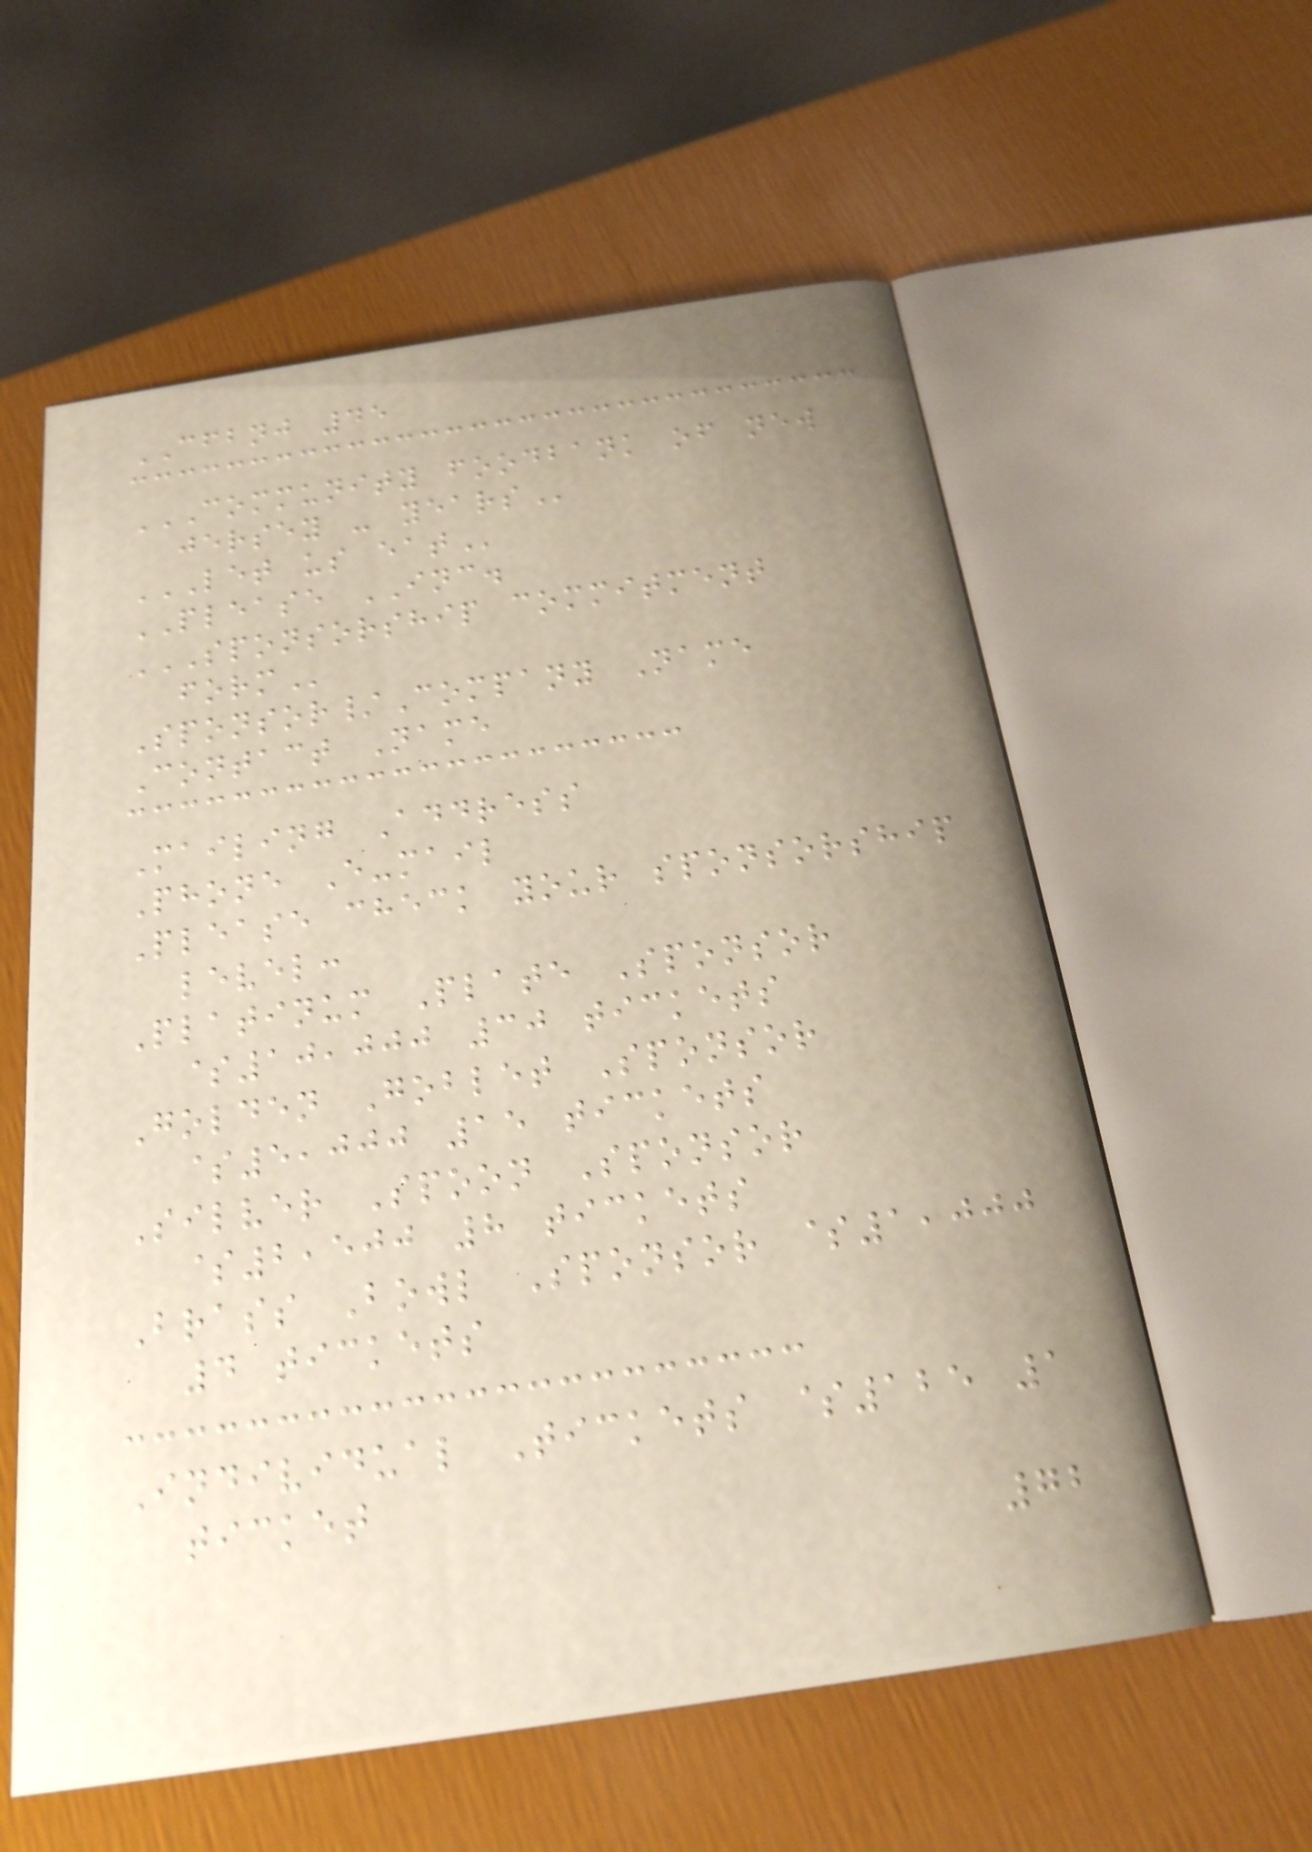CFBNJ 45
COMMUNITY FOODBANK OF NEW
JERSEY - YEARS
LET US EAT
PLEASE INC.
SPONSORSHIP COMMITMENT
FORM
Sponsor/Company Name
Contact Name
Mailing Address
Phone E-mail
Please check your sponsorship
level:
Platinum Plate Sponsor
$10,000 30 tickets
Golden Goblet Sponsor
$5,000 15 tickets
Silver Spoon Sponsor
$2,500 8 tickets
Brass Bowl Sponsor $1,000
4 tickets
Individual Tickets $125 1
ticket
72
